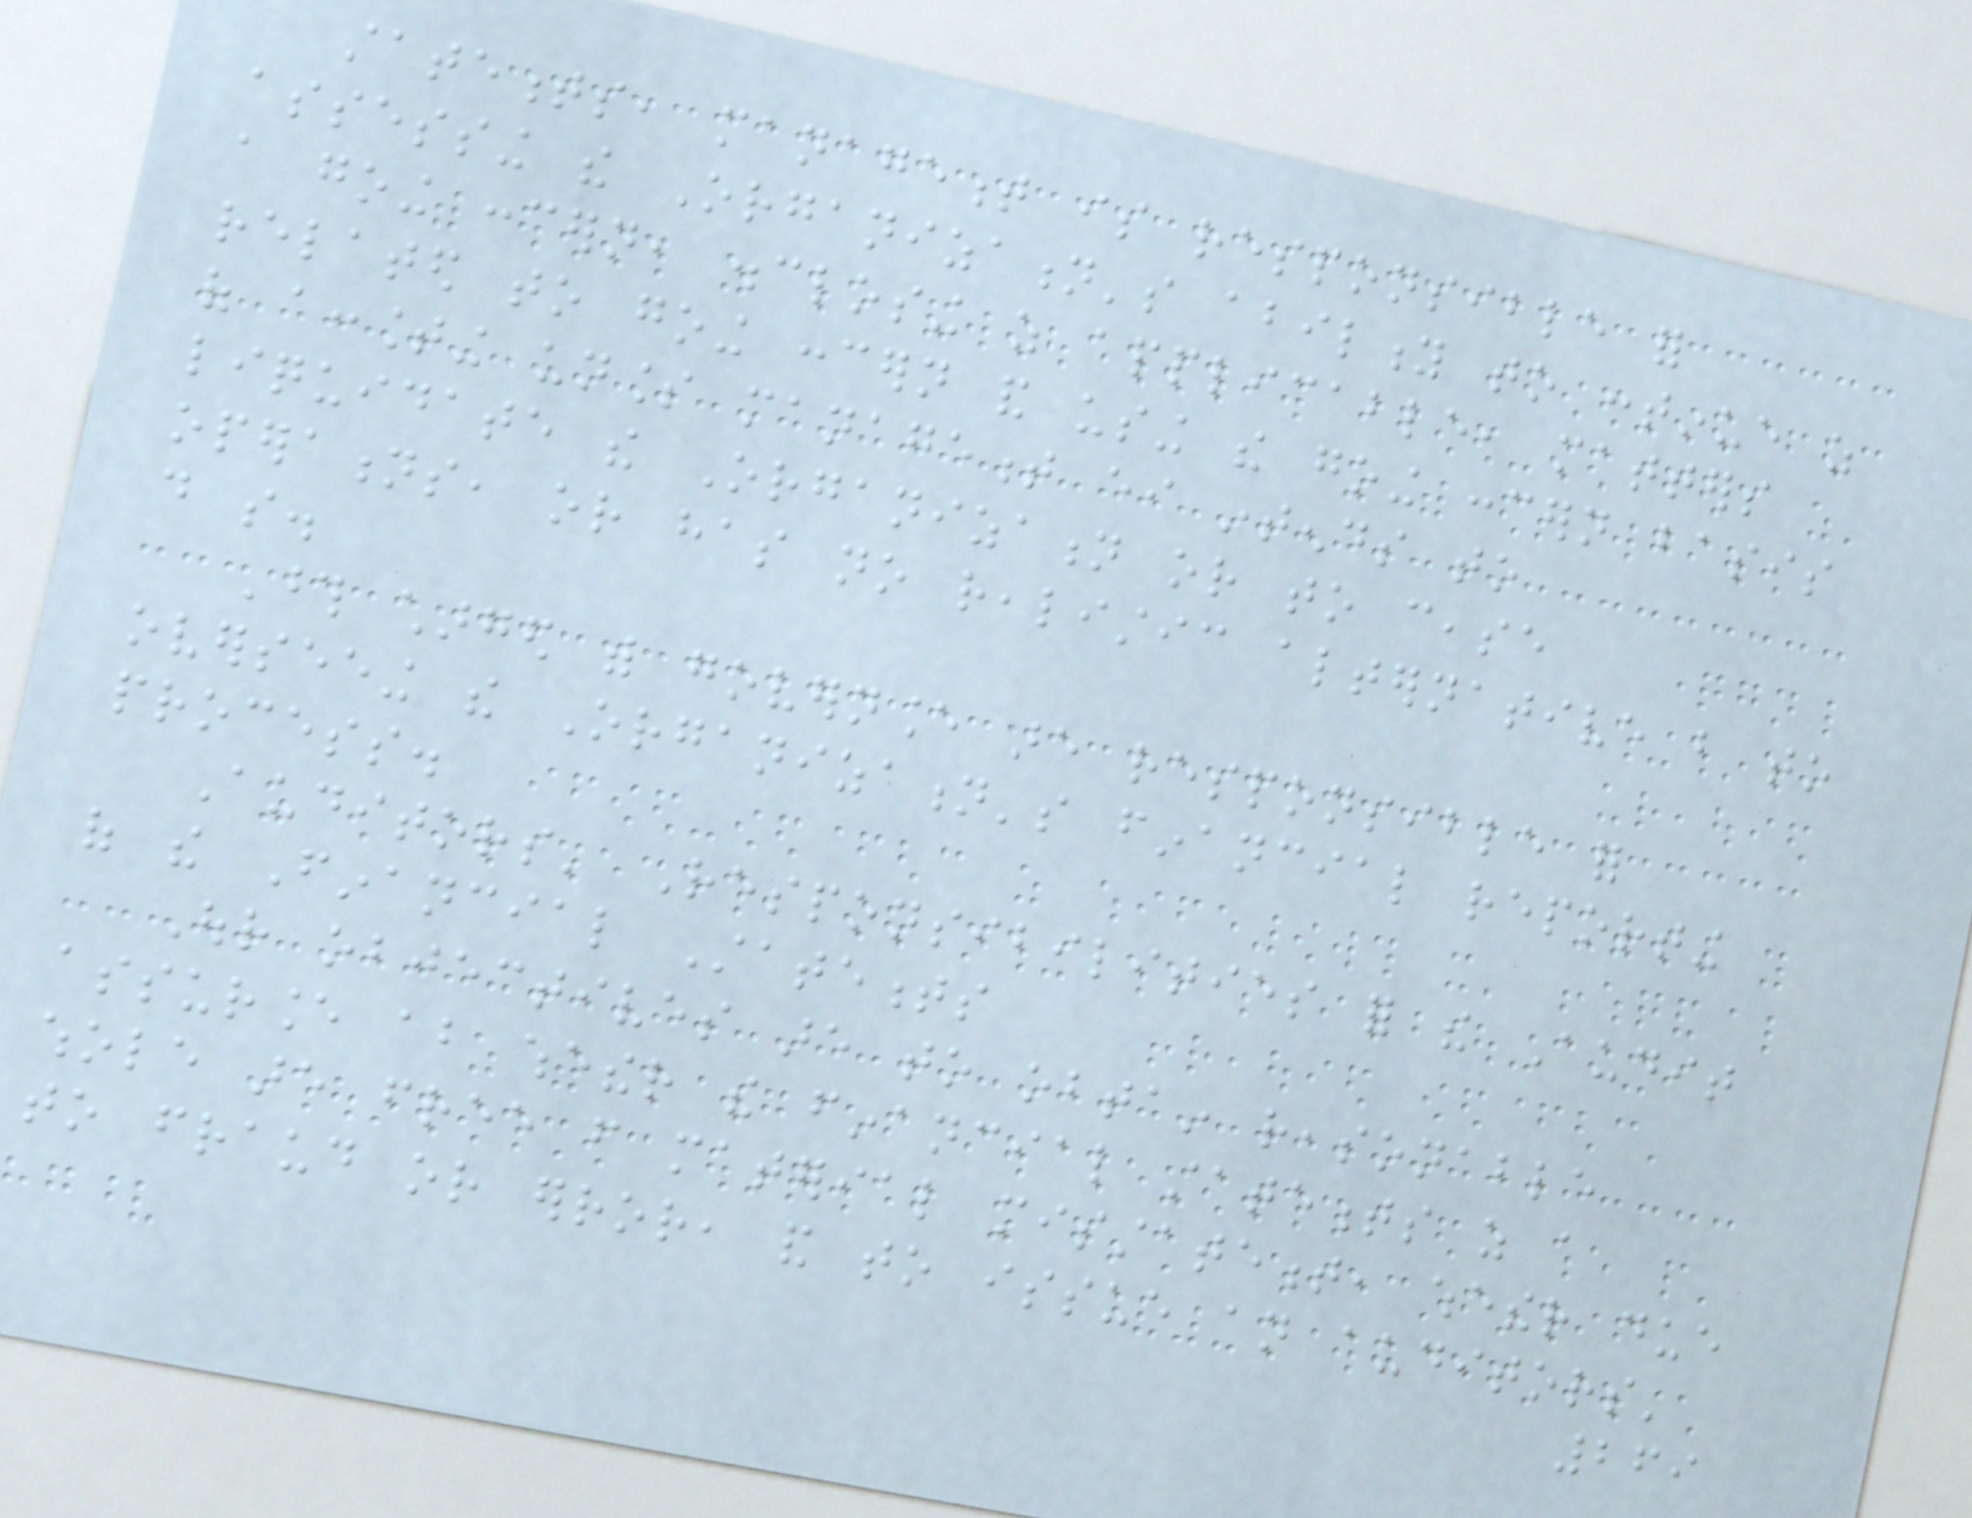statements, management is responsible for
assessing the Organization's ability to continue as
a going concern, disclosing as applicable, matters
related to going concern and using the going concern basis
of accounting unless management either intends to
liquidate the Organization or to cease
operations, or has no realistic alternative but to
do so.
Those charged with governance are responsible for
overseeing the Organization's financial reporting
process.
Auditors' Responsibilities for the Audit
of the Financial Statements
Our objectives are to obtain reasonable
assurance about whether the financial statements as a
whole are free from material misstatement, whether due
to fraud or error, and to issue an auditors'
269
